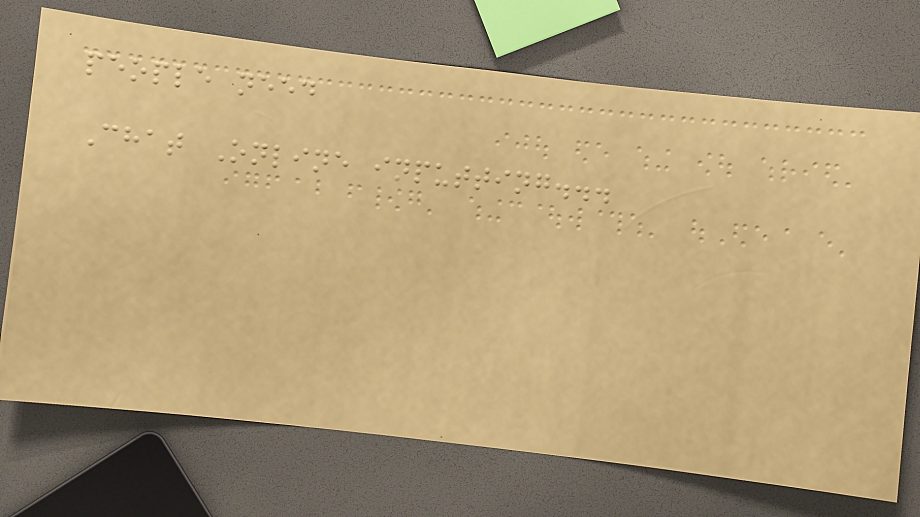people need
Chat Online inputting...
